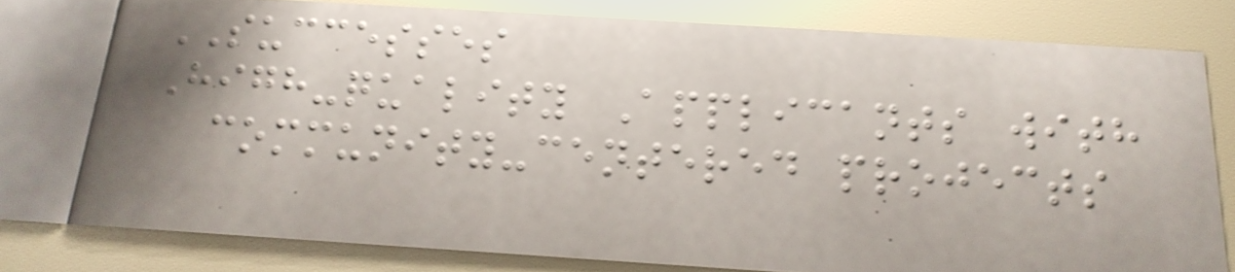SUCCESSES
High-quality Applicants with
community-centered projects
